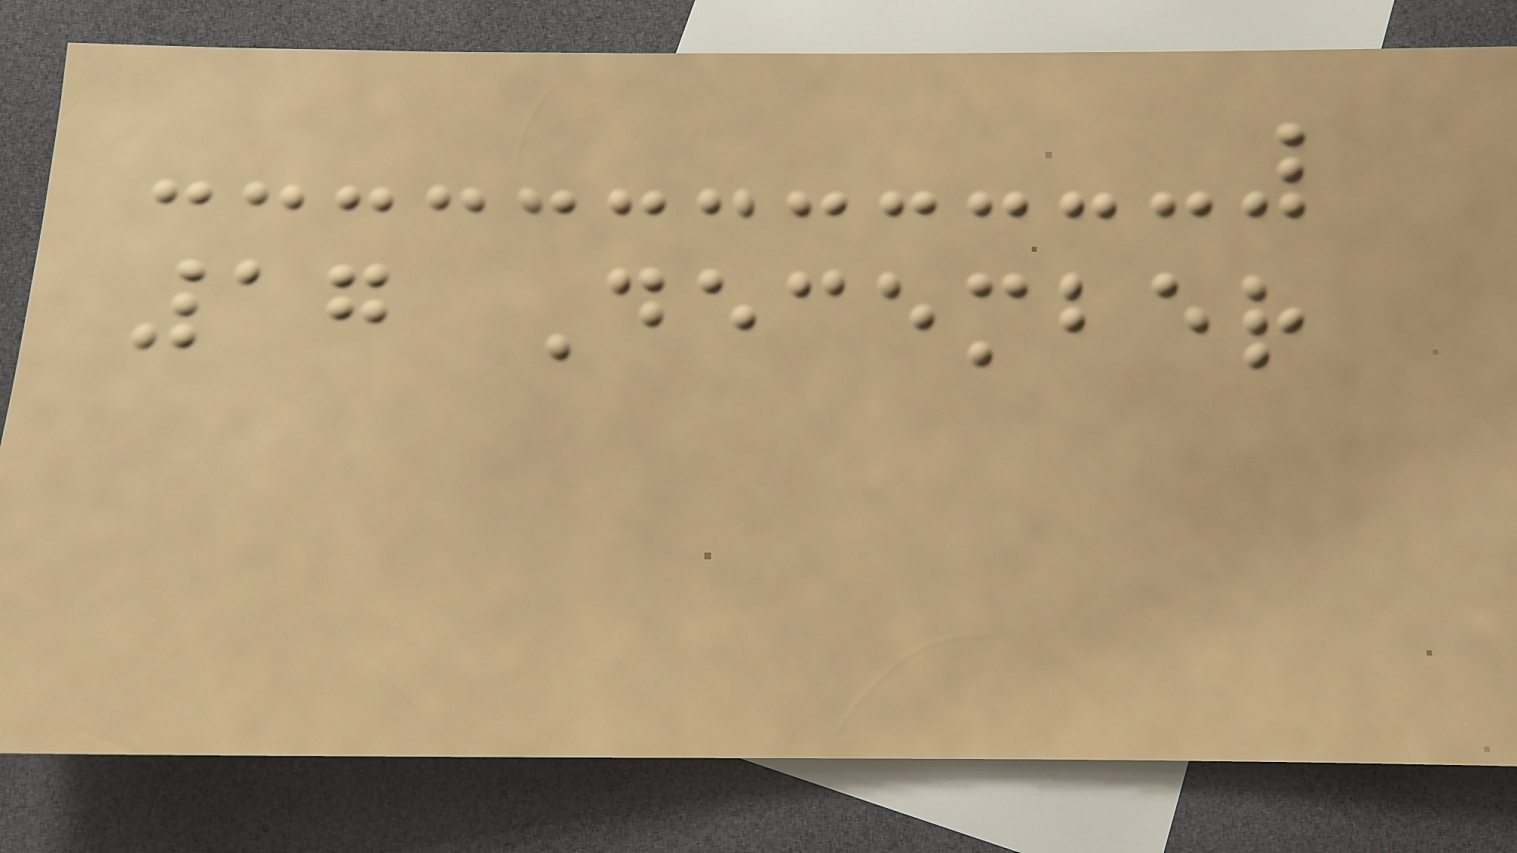17 December
